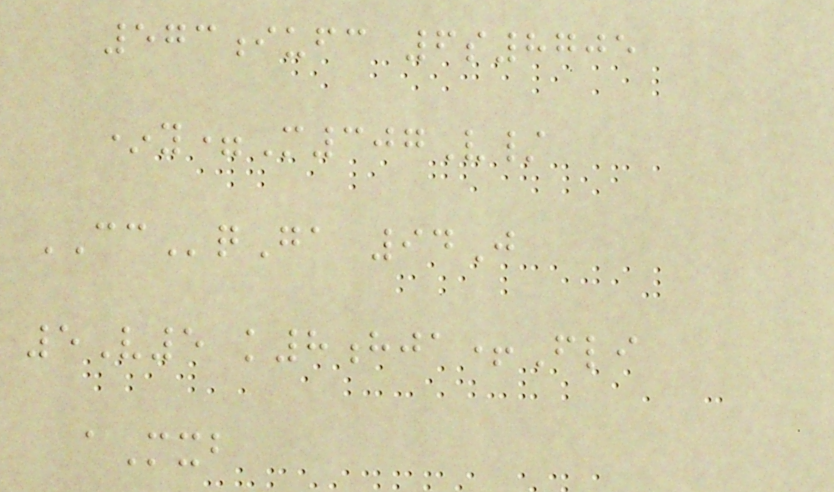573iufc 6s8705
*y=M307V/
CCqGa 94J
5V5 k8hja+Fli
aMxb
